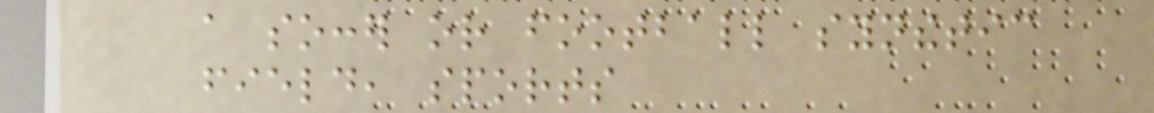a soccer or football synthetic
field, sports
